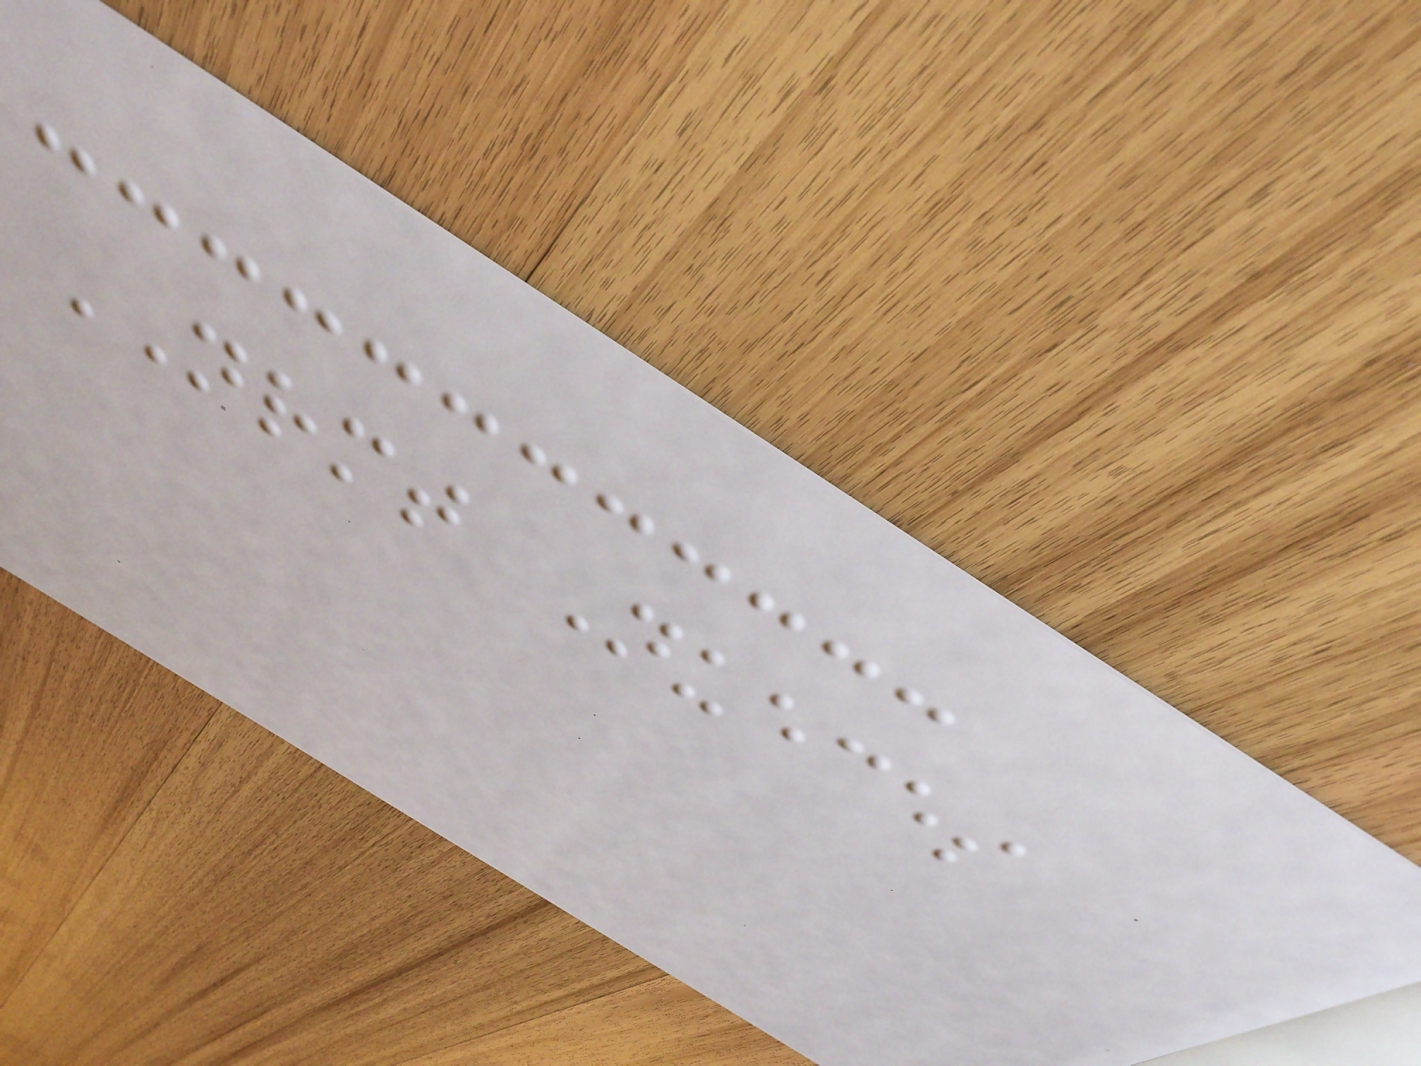NRMT Nueces
